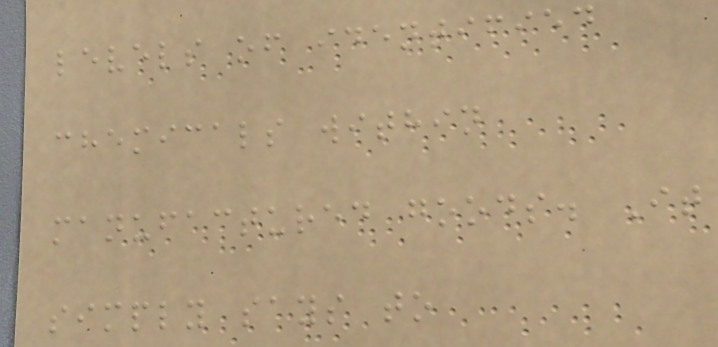levels of identified
chemicals within
manufactured goods. It
simply says to
